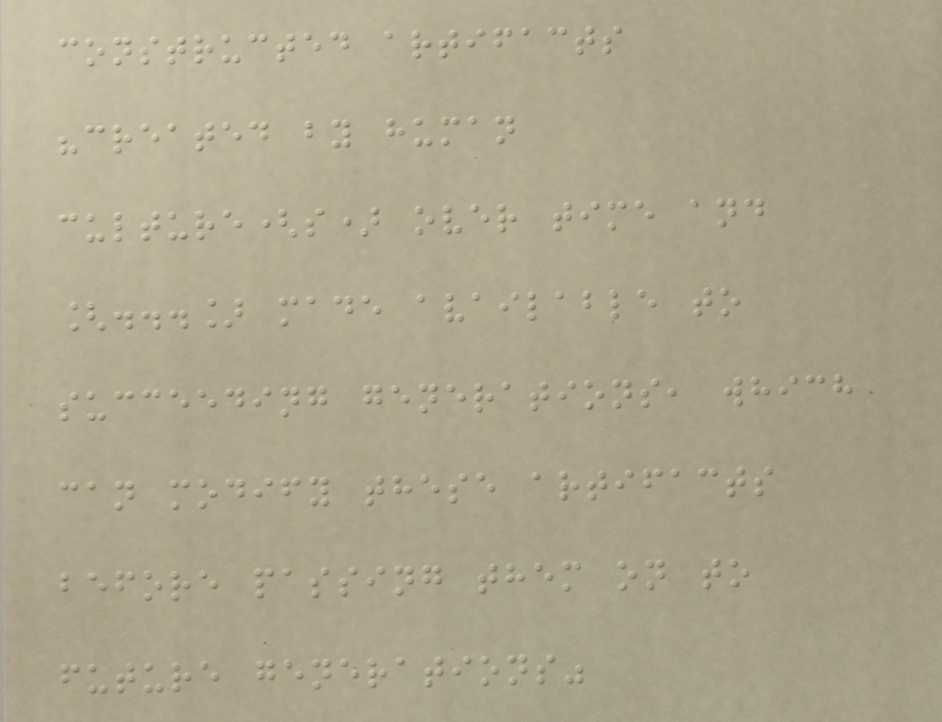constructed artifacts
"created by human
culture(s) over time and
[...] made available to
succeeding generations, which
can modify these artifacts
before passing them on to
future generations"
